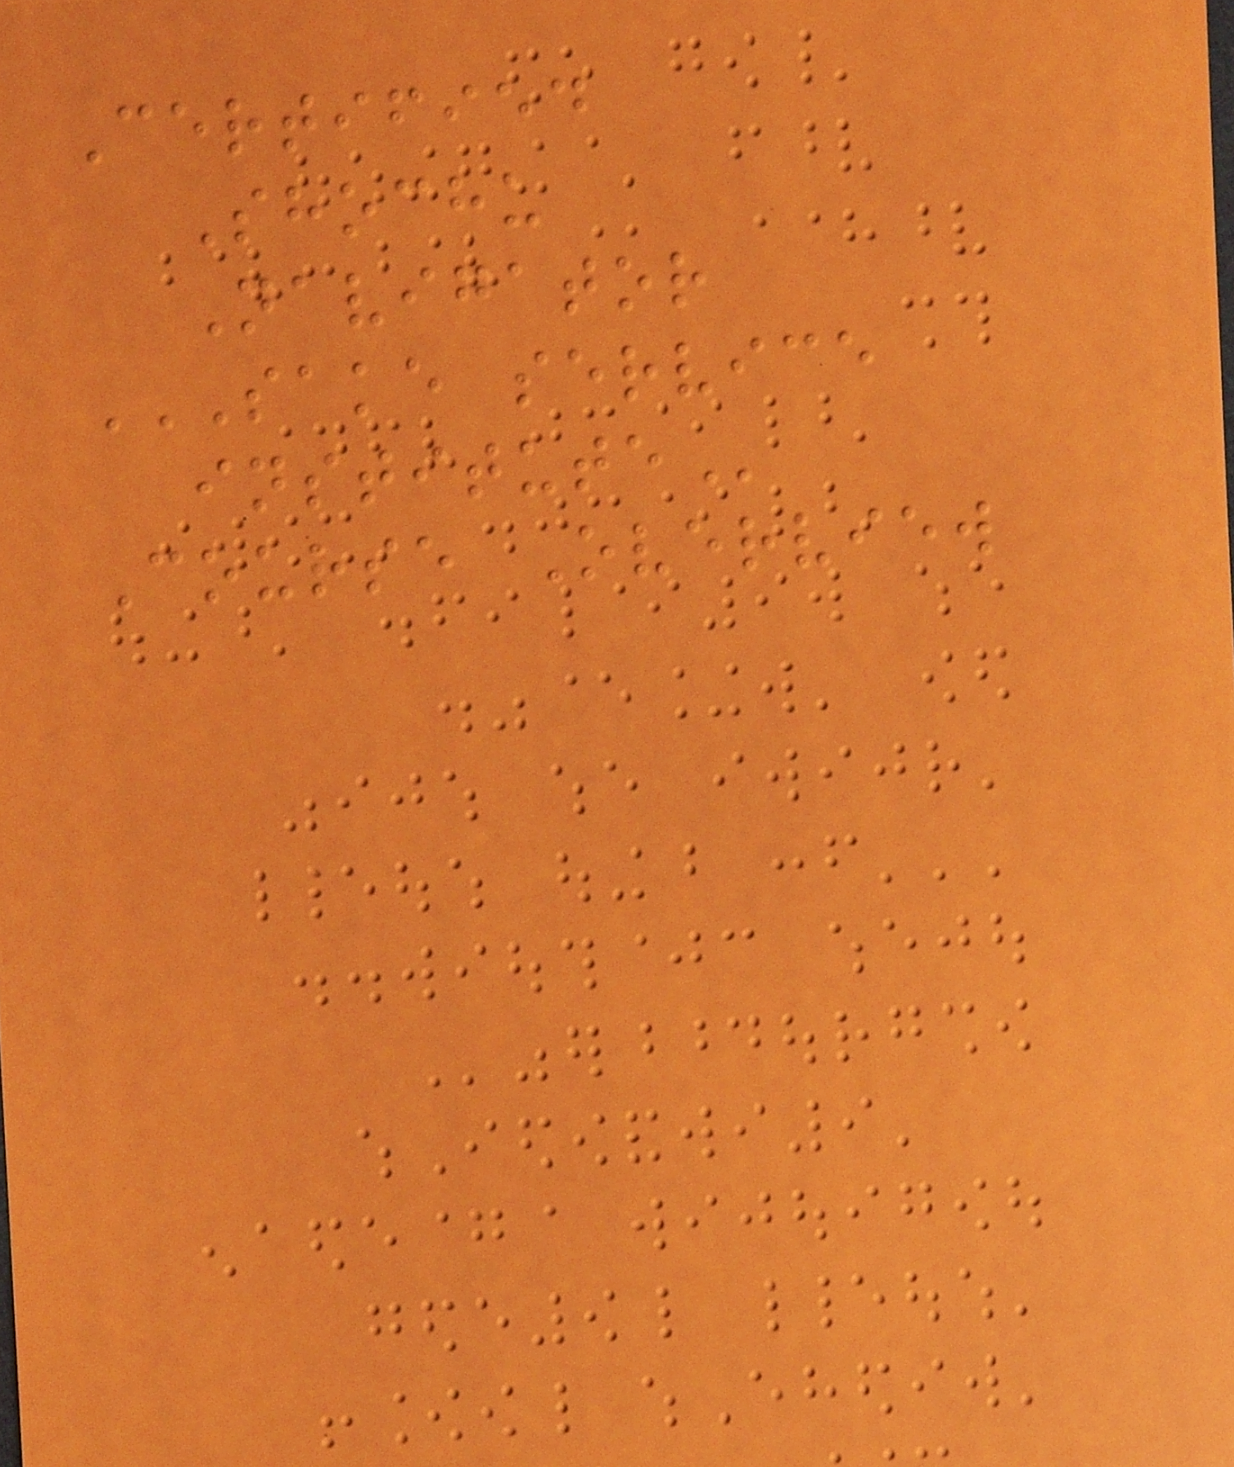Certified
Shochu
Navigator
SAKE SERVICE
INSTITUTE
Course Overview
